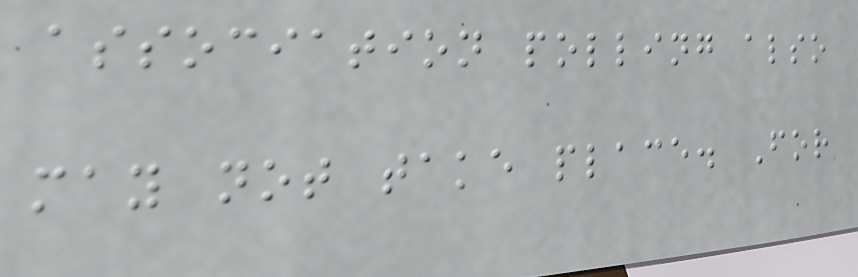association polling also
may not take place. For
